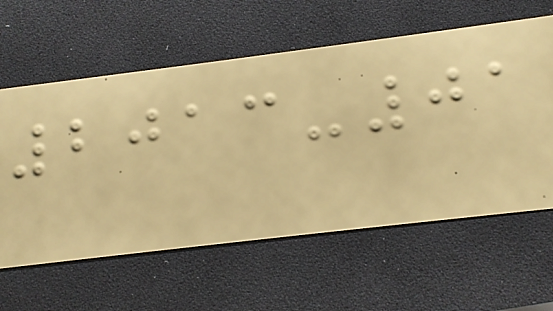2013-01
